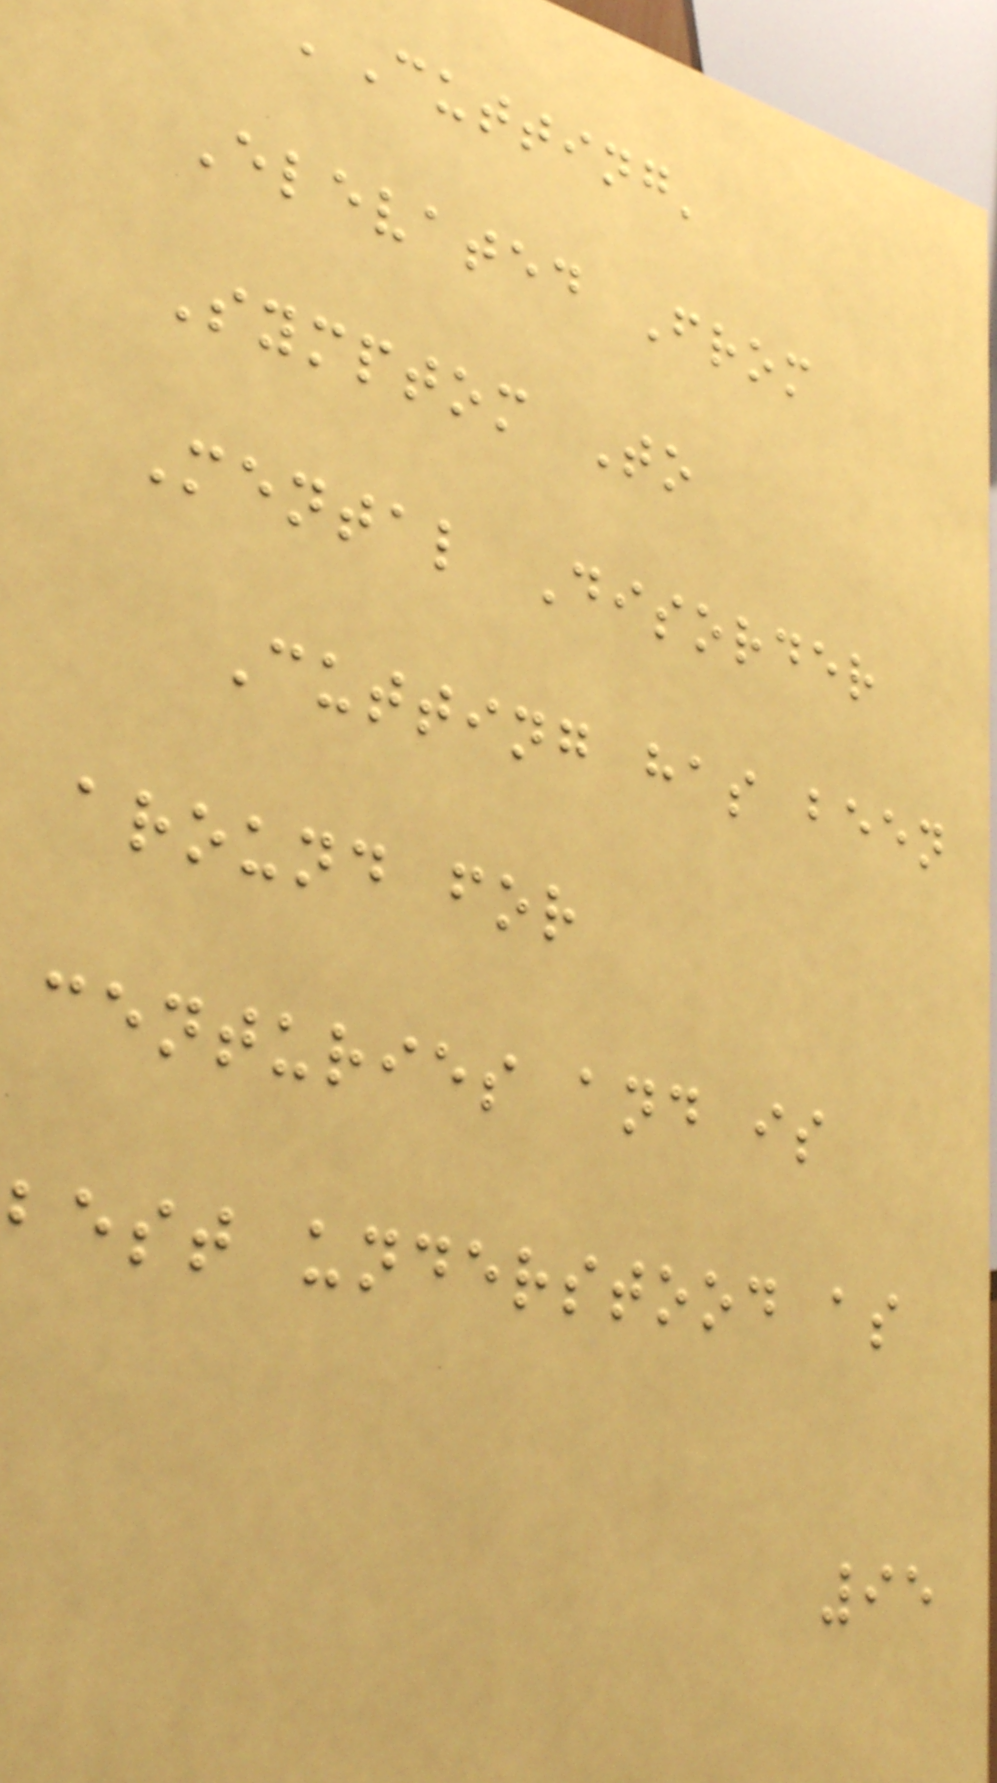'Cutting'
Elevated From
Symptom To
Mental Disorder
Cutting has been
around for
centuries and is
best understood as
95
